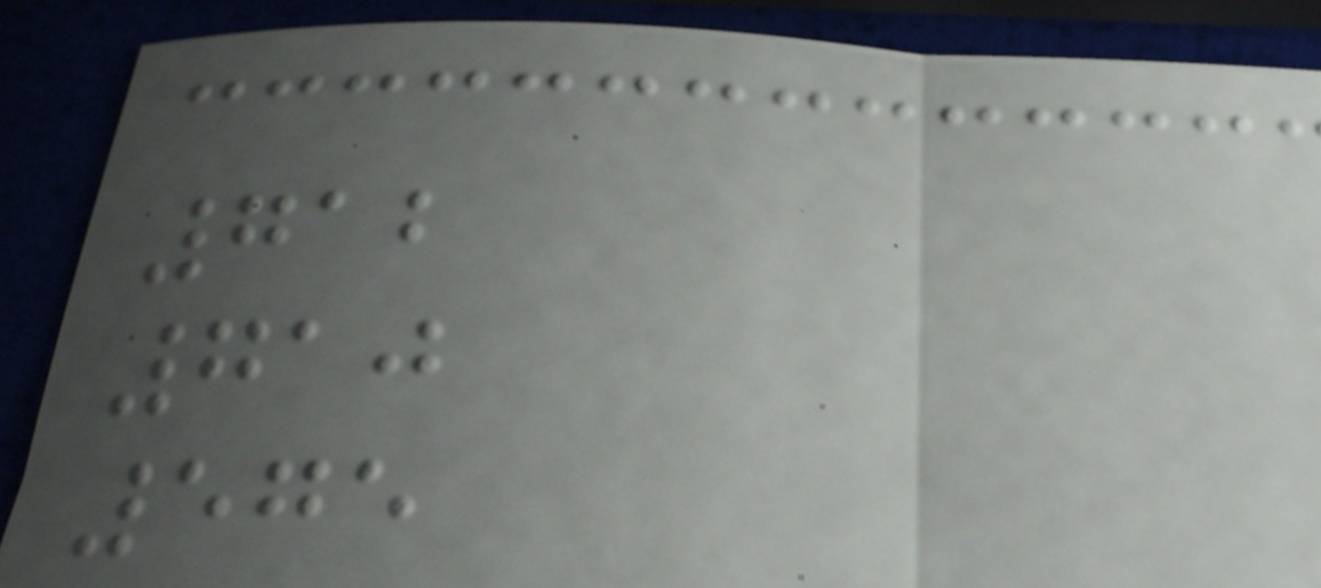712
710
575
